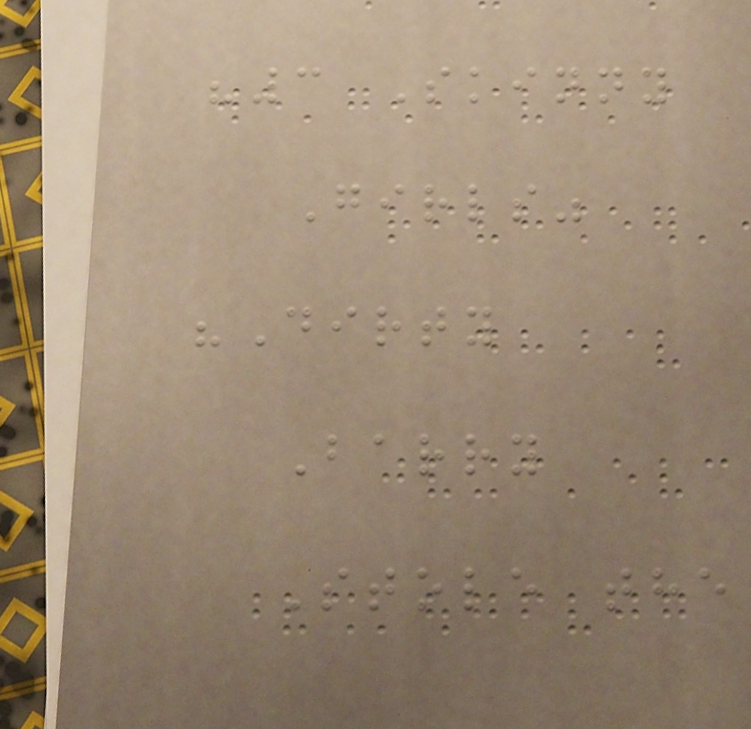"3 Skinny
Girls"
"Dirty
Barry
Stole the
